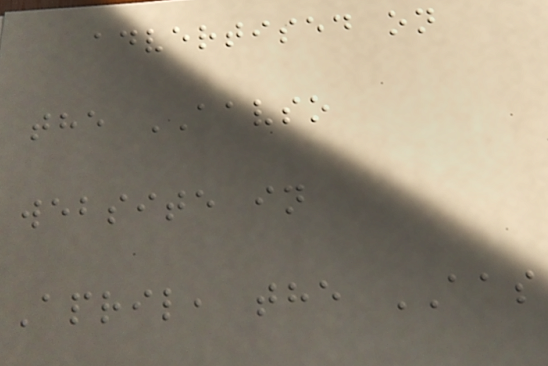advertised on
the AAVSO
website in
April, the AAS
